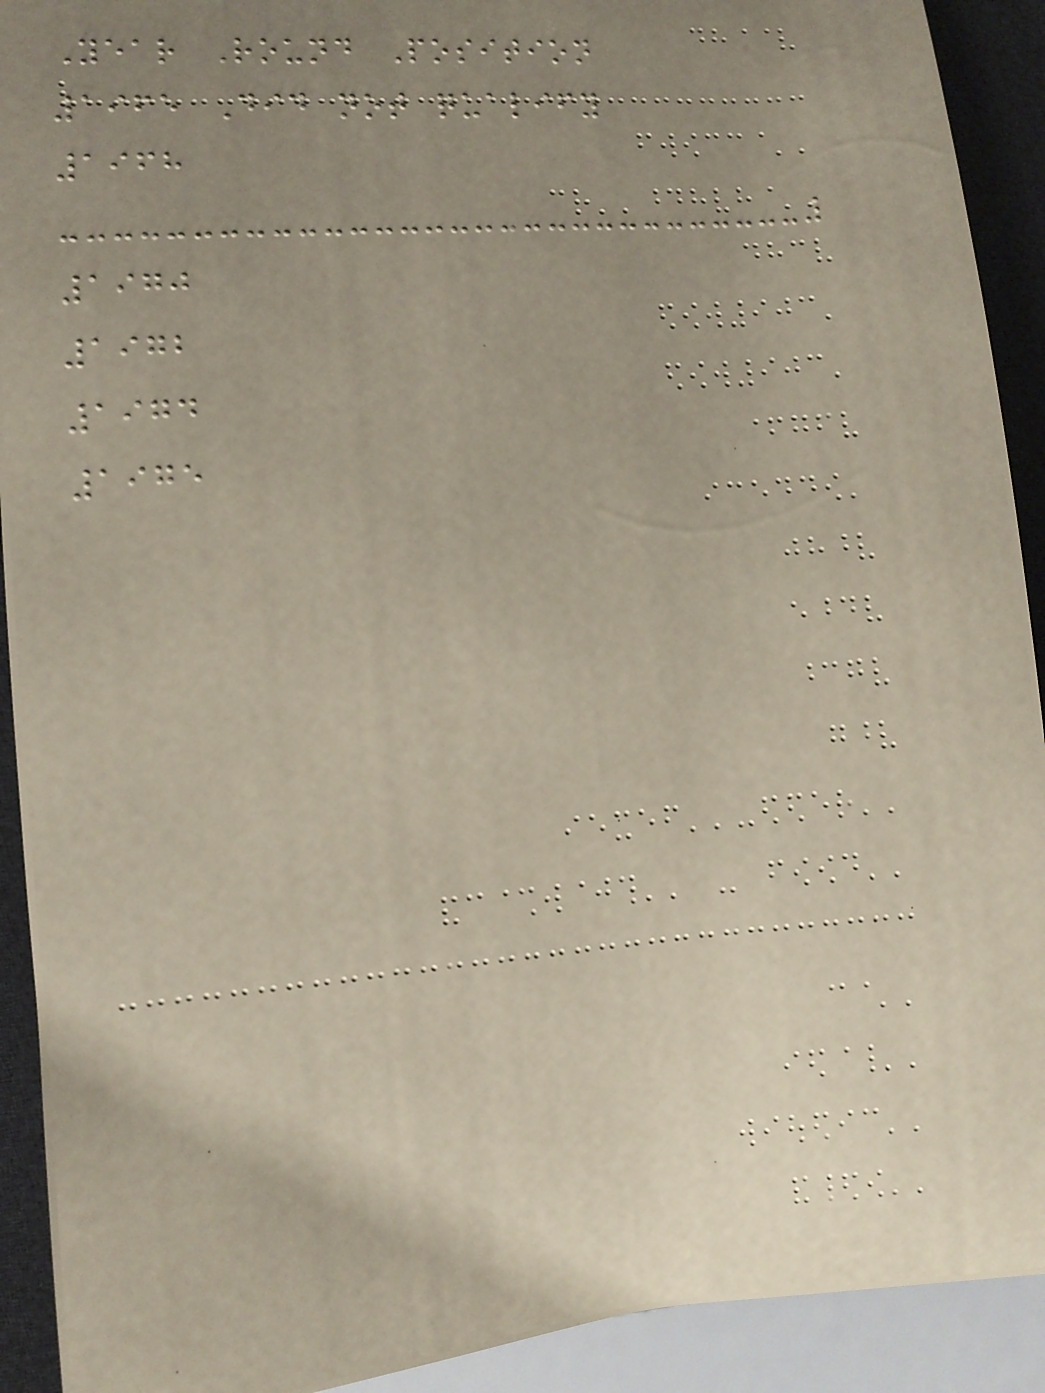Year Round Position
1965 Did not qualify
1968
1970
1972
1974
1975
